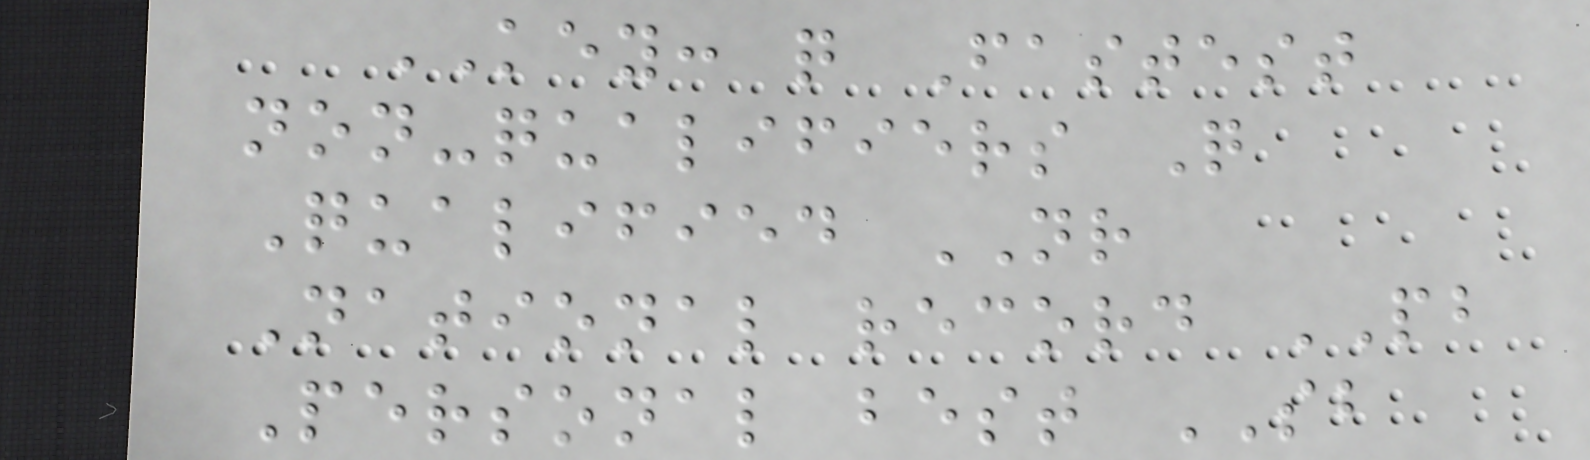KEY: q Fastest
non-qualifiers Q
Qualified NR
National record PB
Personal best SB
